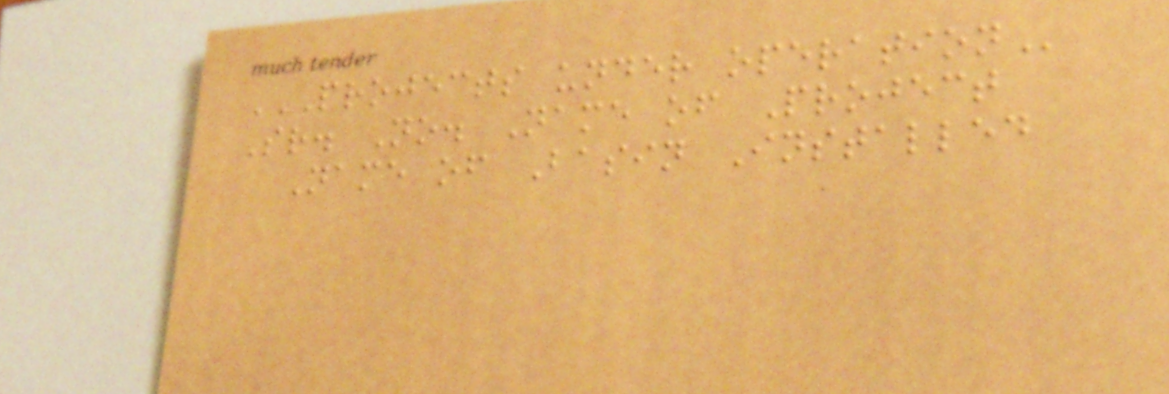PROJECTS UNDER OPERATION
Sr. No. Name of Project
Name of Basin Installed
